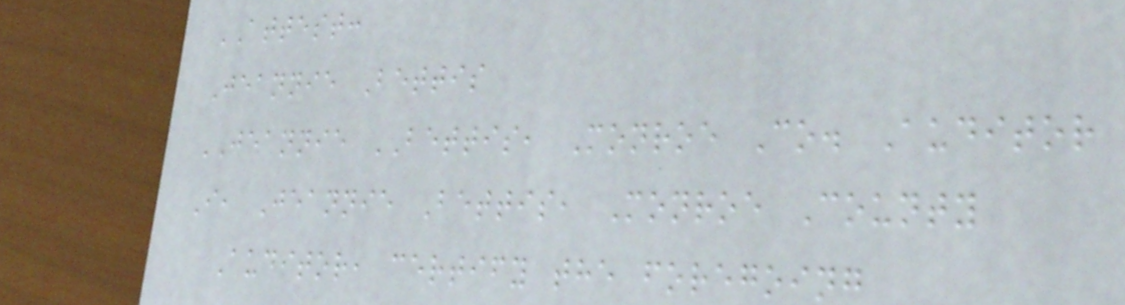ATTEST:
Jeannie Bettis
JEANNIE BETTIS, Monroe Co. Auditor
I, Jeannie Bettis, Monroe County
Auditor, certify the foregoing
